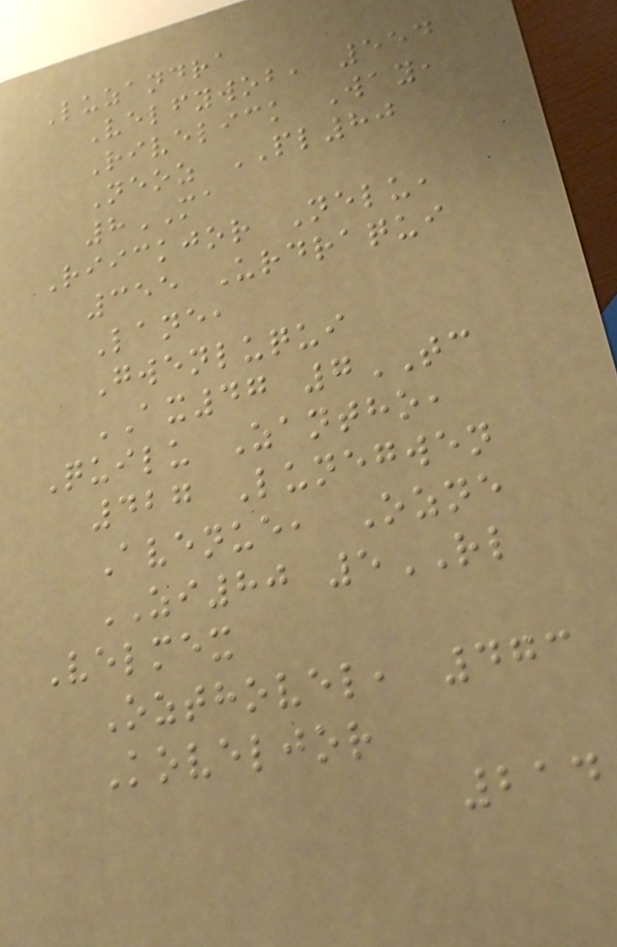Luzandra
Velfywob, 554
Rivelick Way,
Neoz PL80
8MA
Riickjor Nelu,
355 Urdraqui
Lane,
Gwenluqui
AX47 7TC
Quilu Zantho,
427 Lunegwen
Avenue, Ozne
ZI80 5RL
Velmex
Ozthovel, 473
Koveljor
214
